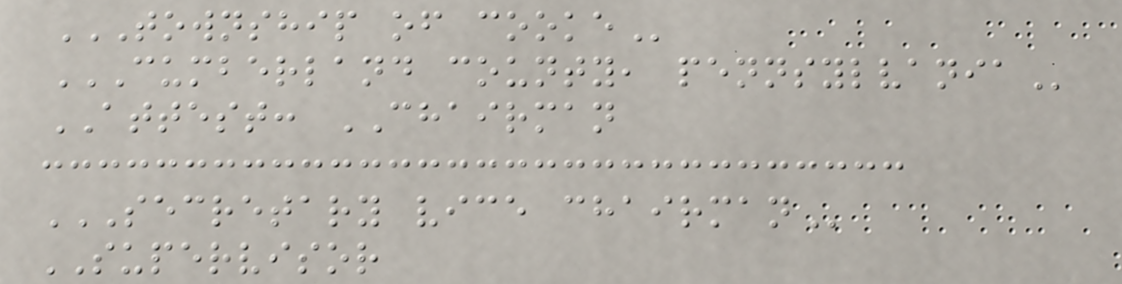TOWNSHIP OF COOKE
CUMBERLAND COUNTY, PENNSYLVANIA
ATTEST: CHAIRMAN
SECRETARY VICE CHAIRMAN
SUPERVISOR
